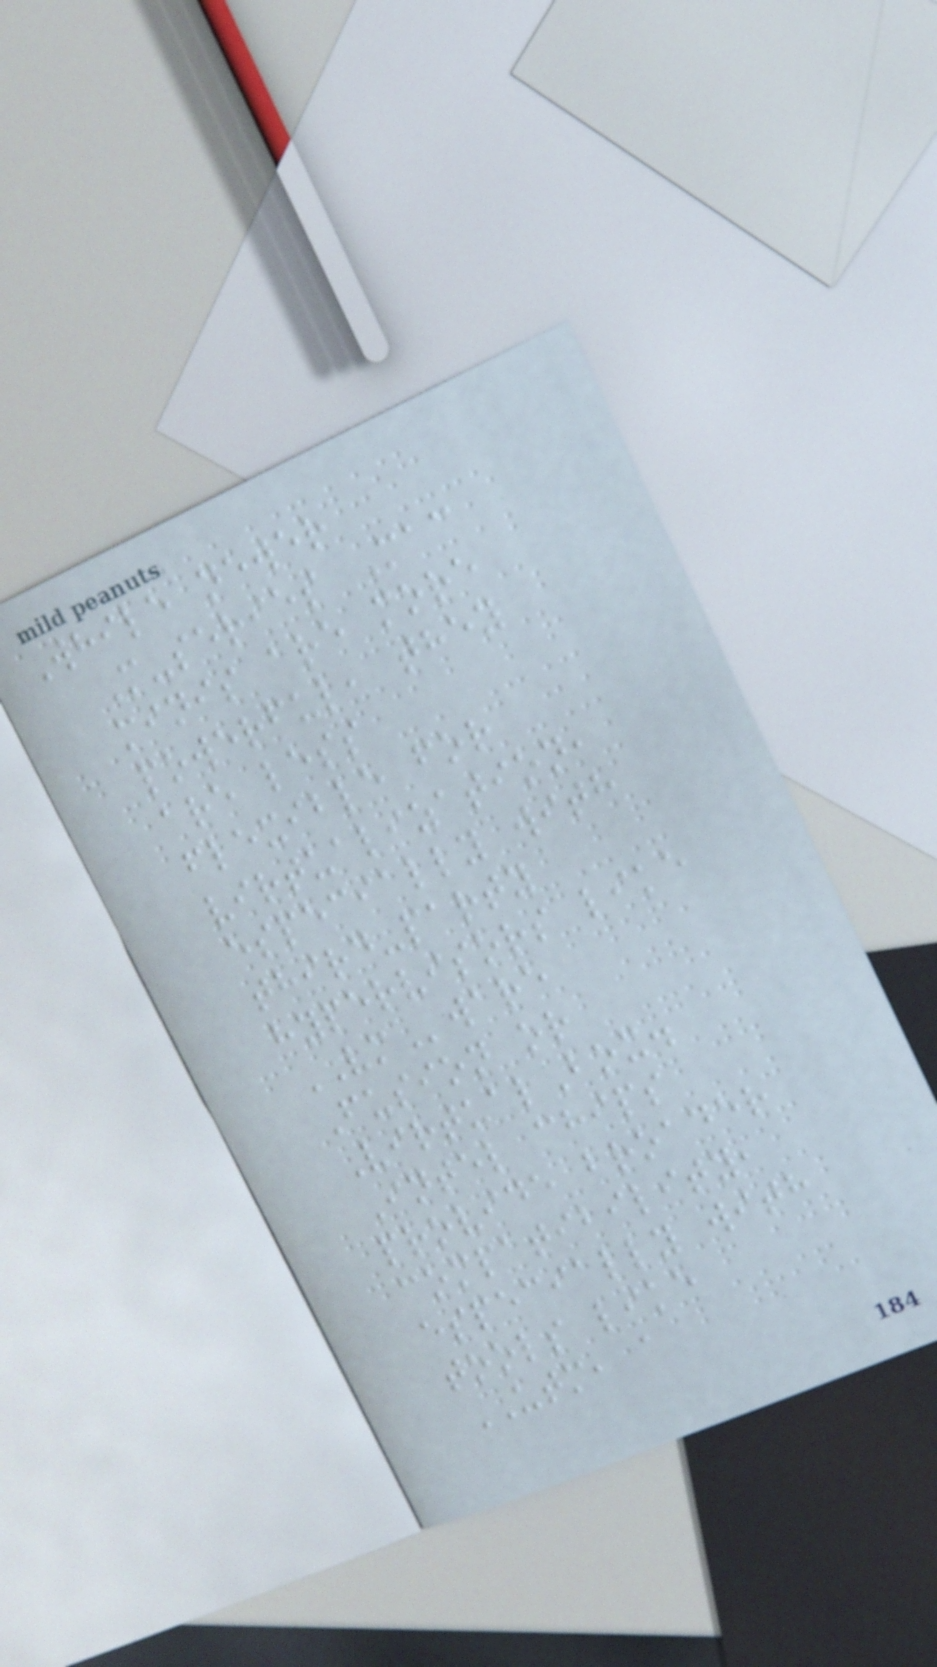While newer
M-series Mac
minis are more
powerful, they
are less
flexible for
virtualization,
especially with
third-party
hypervisors like
VMware
Fusion or
VirtualBox.
Intel chips
provide broader
compatibility,
especially with
tools like
UTM, a
